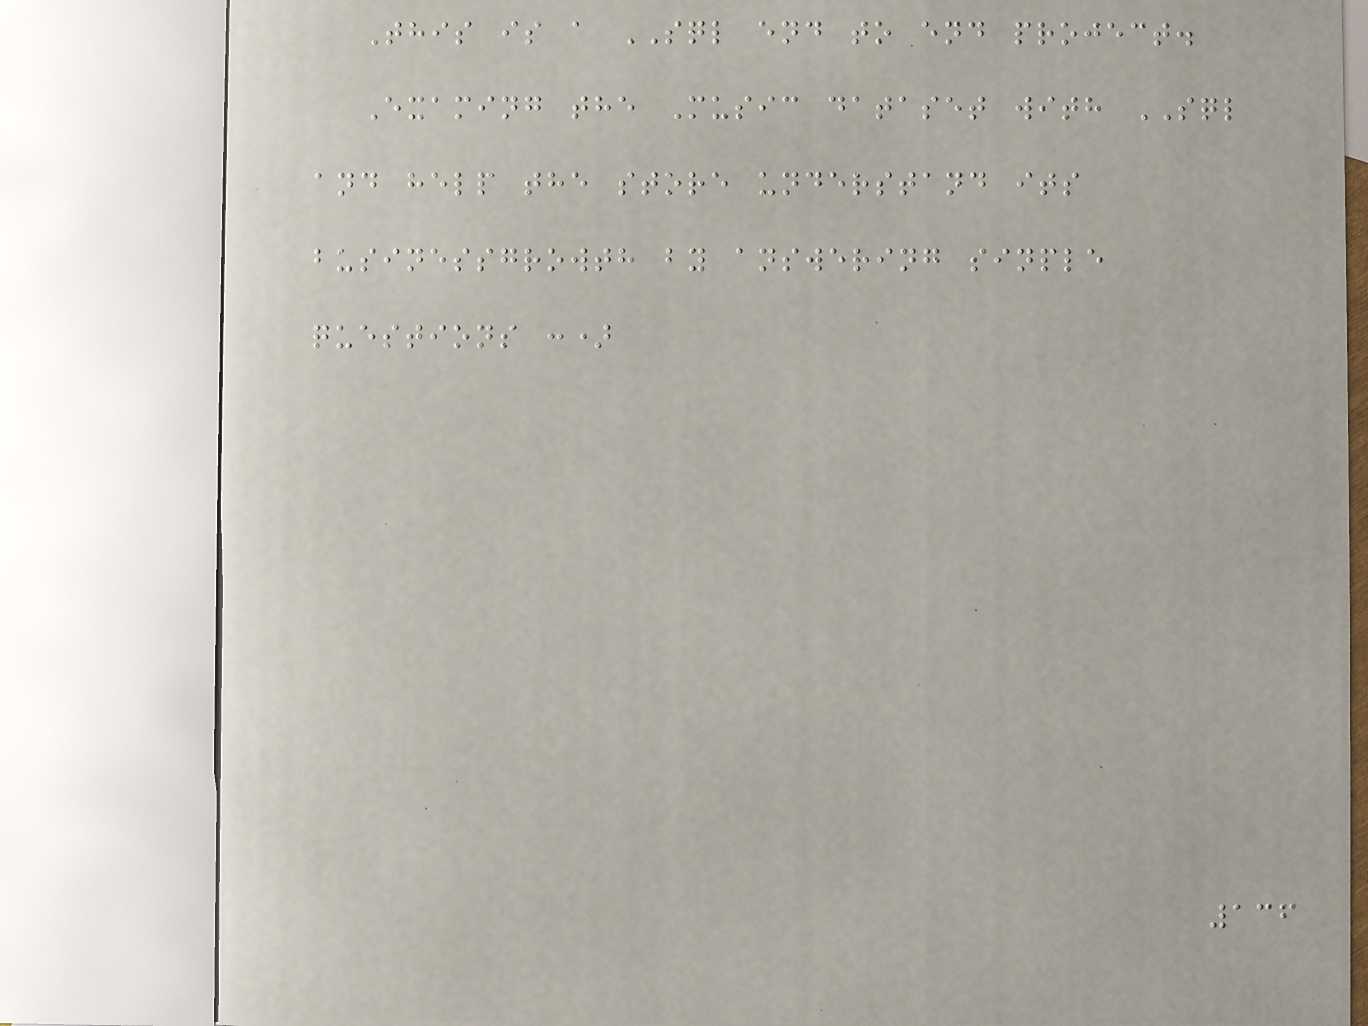This is a SQL end to end project.
Examing the Music dataset with SQL
and help the store understand its
businessgrowth by answering sinple
questions :)
136
